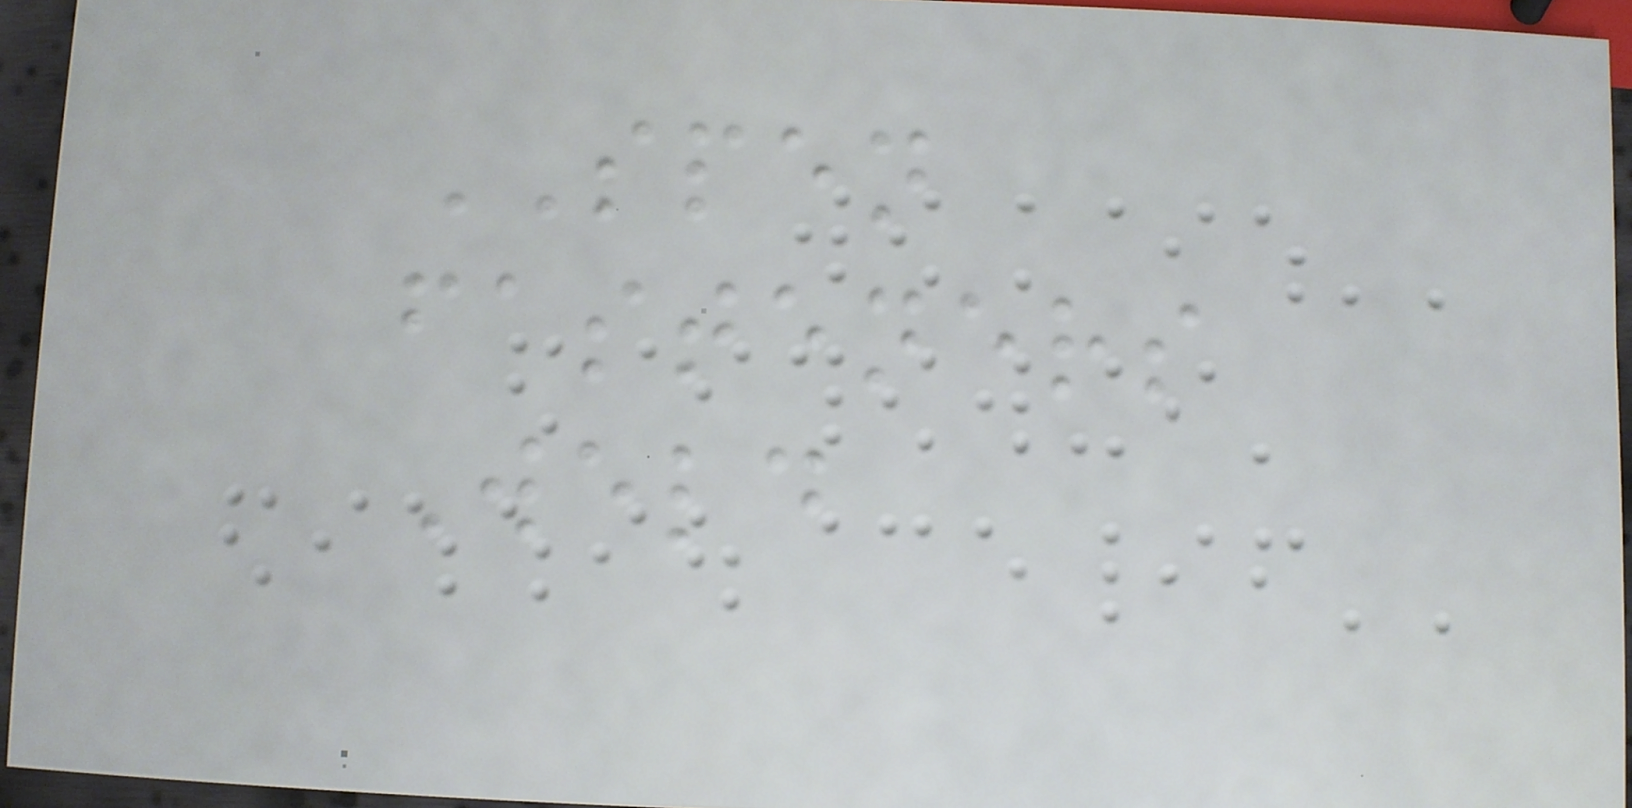SPEN
fasteners
Weld
